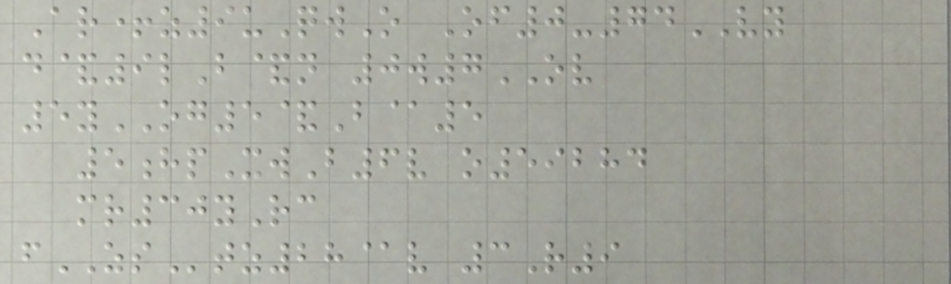Ar+z9uQwO Of0-74VY
d&9lB&n 0w7OV
5yOG5&B@5
5hpXwB6v o59284
mr30yRc
fZStz28@v 3R9
